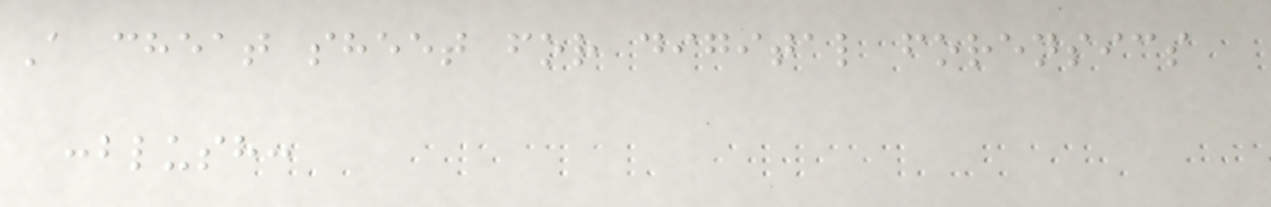A cheat sheet for digital forensics
:blush:
